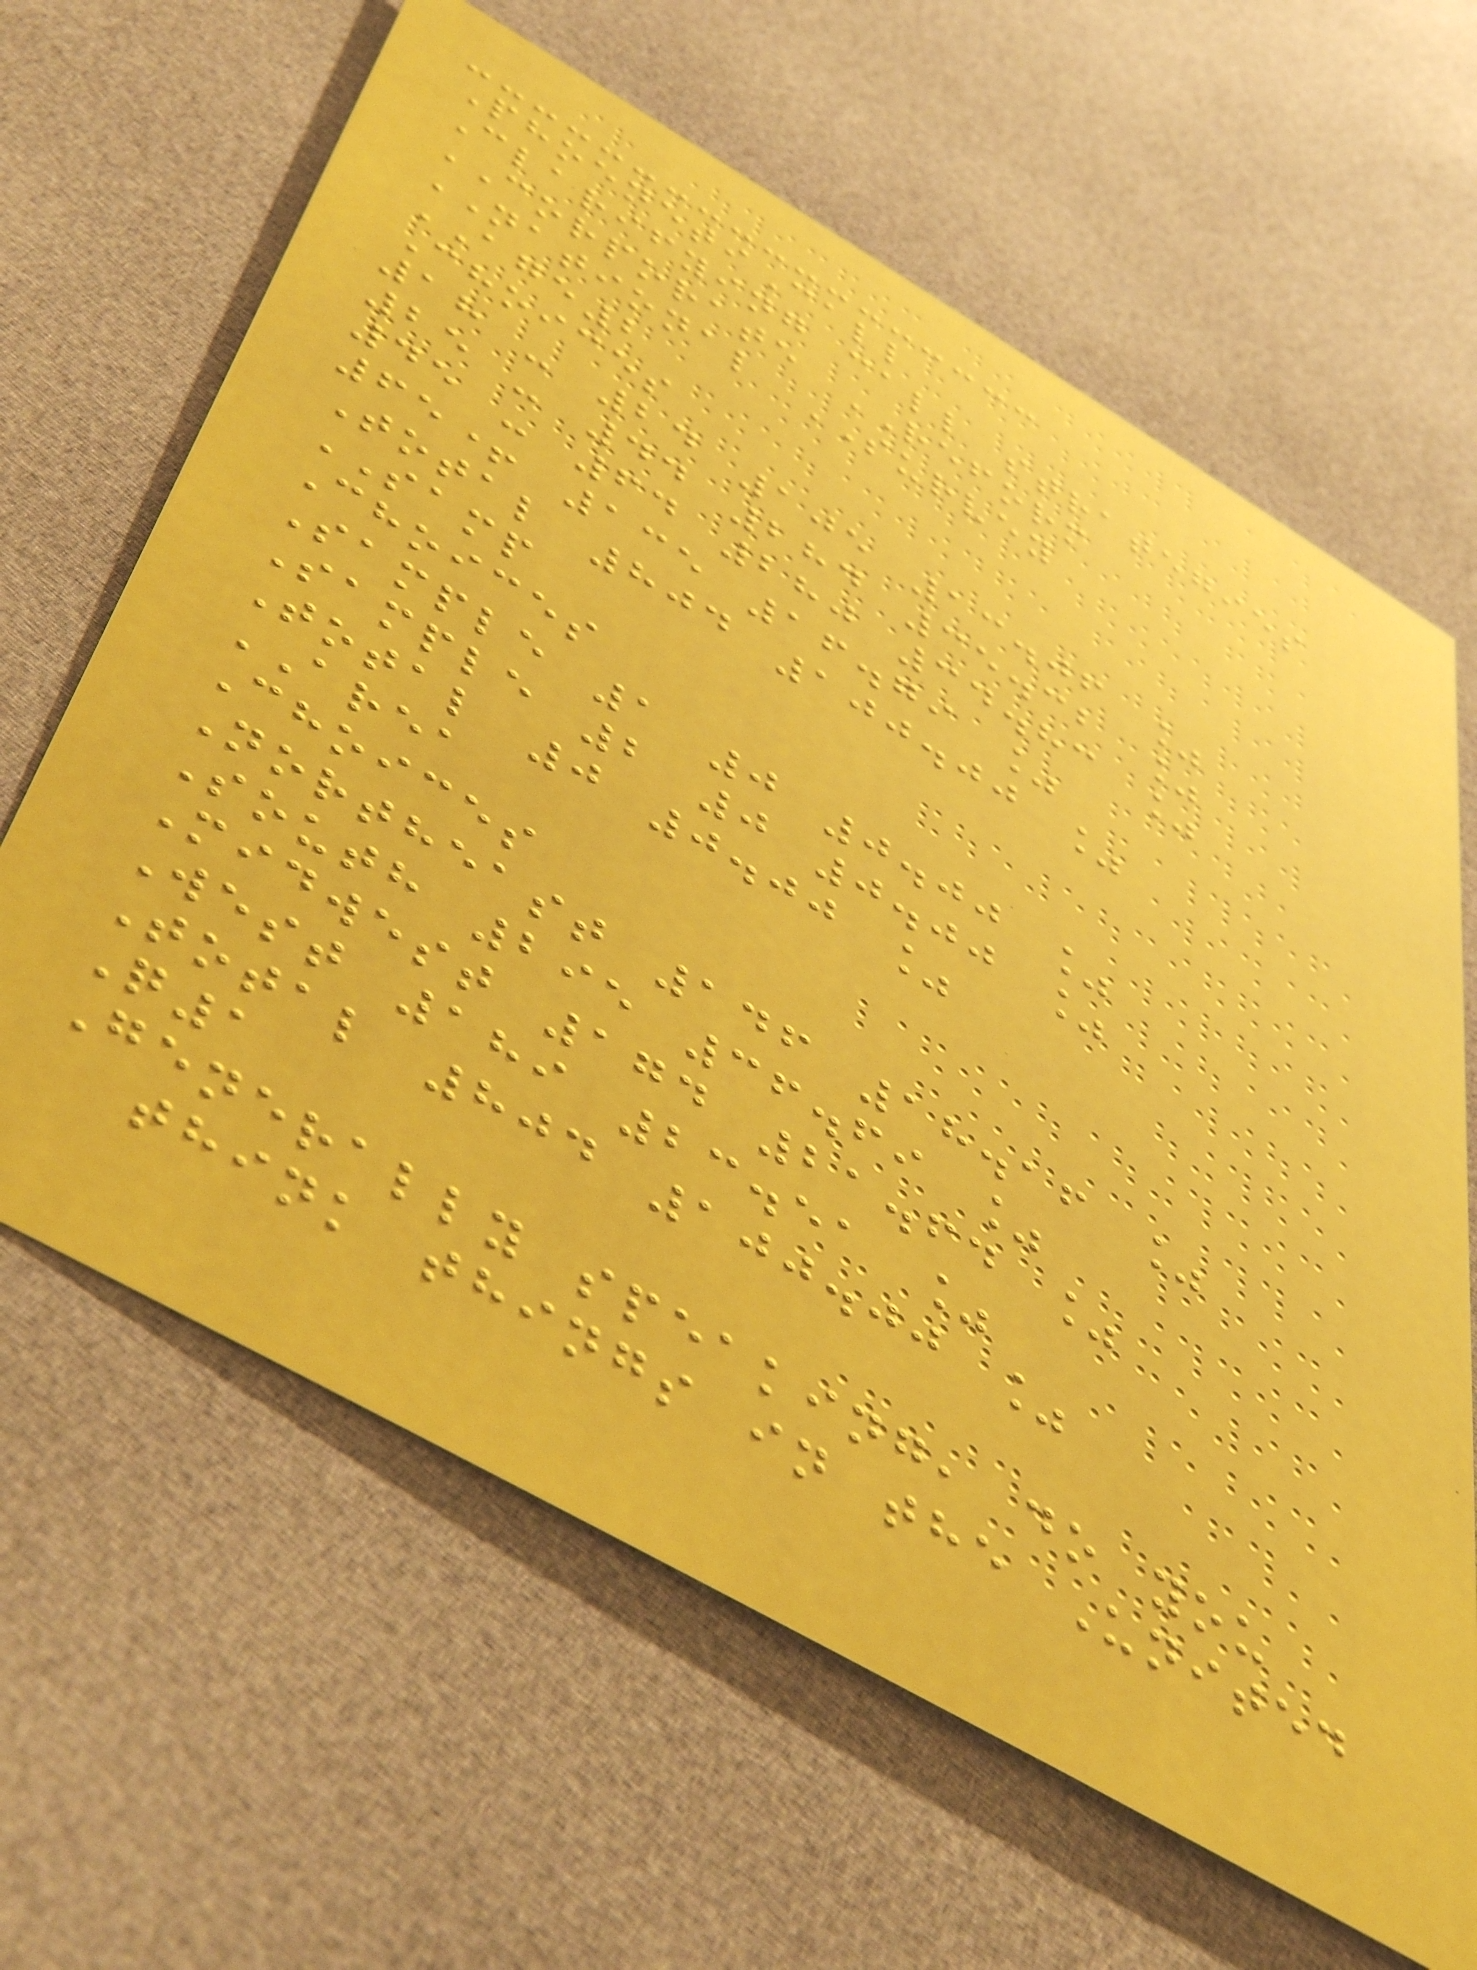PhoenetiCall
Clarifying call strategies
CORPORATE REFORM
NATIONAL SURVEY
AGE2
Choices
18 - 24 105 13.06 %
25 - 44 284 35.32 %
45 - 64 280 34.83 %
65+ 135 16.79 %
Total 804 100.00 %
SAMP
Choices
Sample 1 0 0.00 %
Sample 2 0 0.00 %
Total 0 0.00 %
AREA
Choices
Northeast 146 18.16 %
South 295 36.69 %
Midwest 174 21.64 %
West 189 23.51 %
Total 804 100.00 %
Q1
Generally speaking, do you
think things in the United
